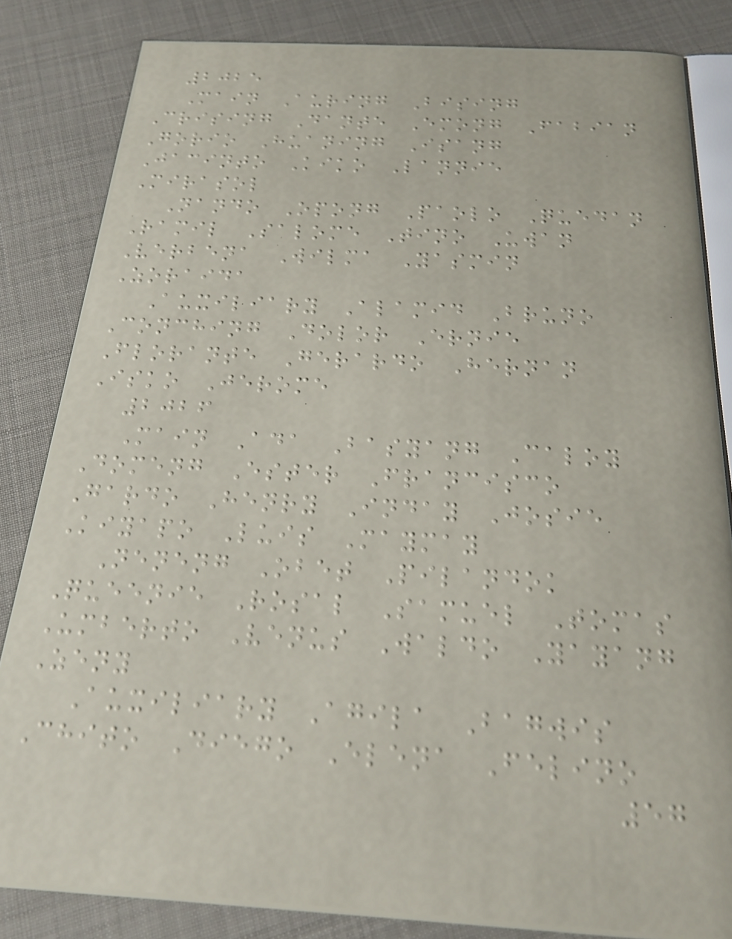2025
Main Auring Bising
Crising Dante Emong Fabian
Gorio Huaning Isang
Jacinto Kiko Lannie
Mirasol
Nando Opong Paolo Quedan
Ramil Salome Tino Uwan
Verbena Wilma Yasmin
Zoraida
Auxiliary Alamid Bruno
Conching Dolor Ernie
Florante Gerardo Hernan
Isko Jerome
2026
Main Ada Basyang Caloy
Domeng Ester Francisco
Gardo Henry Inday Josie
Kiyapo Luis Maymay
Neneng Obet Pilandok
Queenie Rosal Samuel Tomas
Umberto Venus Waldo Yayang
Zeny
Auxiliary Agila Bagwis
Chito Diego Elena Felino
57
